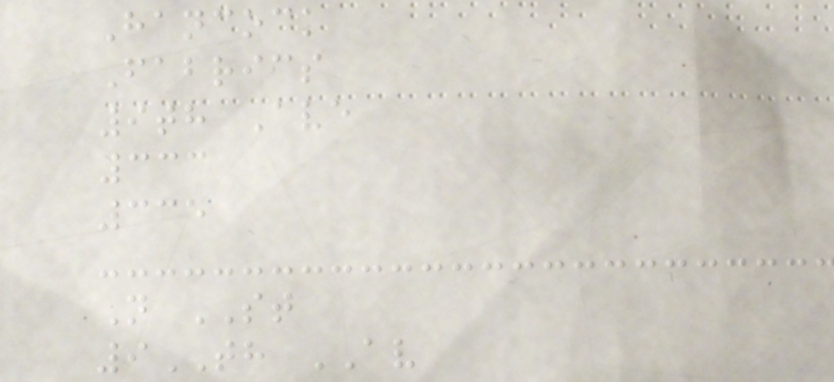Hancock
Fabrics
9th Ave
333
335
N ST
9TH AV
